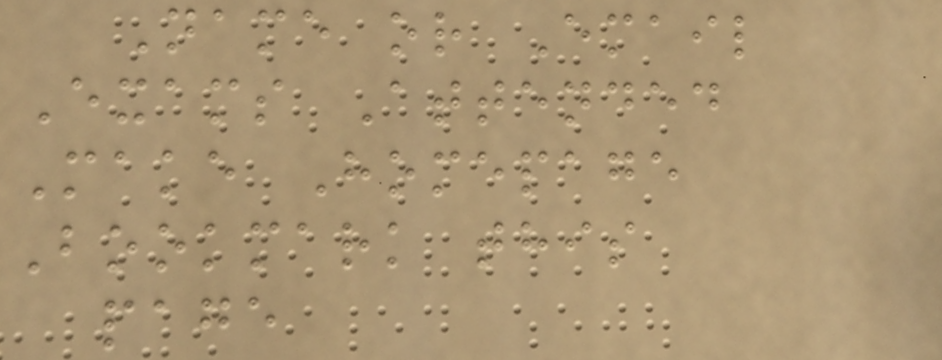Name or Email
Exams Attended
Make Homepage
Bookmark this
page
